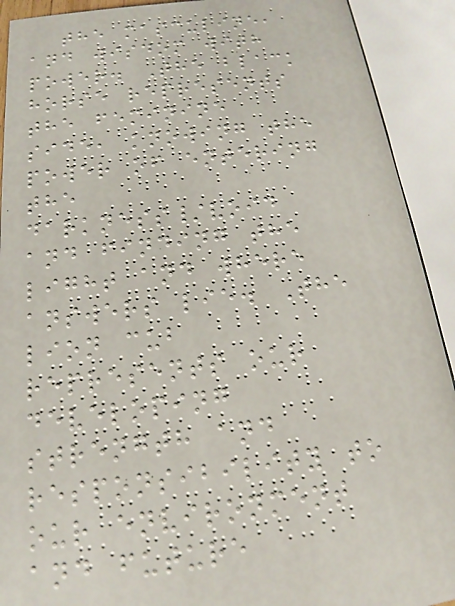the masculine,
and wisdom with
power. The black
horse represents
the feminine
side, knowing the
power of entering
the
darkness/void
and finding the
light and where
answers lie. The
lion cub
represents our
developing
strength and
responsibility to
our environment
and future
